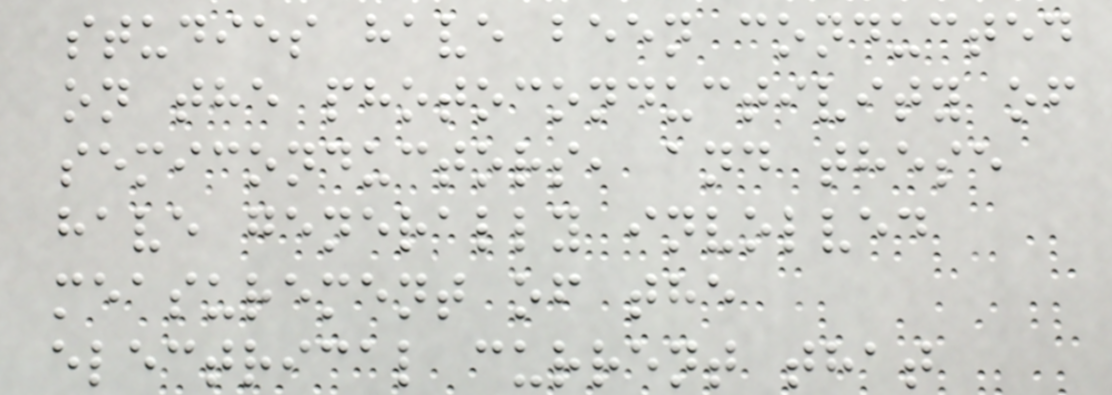studies have been conducted
on the photoconductivity of
semiconductors, and these
have generally involved
measurement of the
electrical current that
